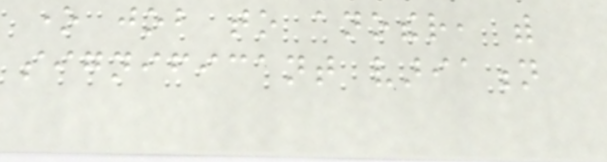one job to another, with
significant variation
